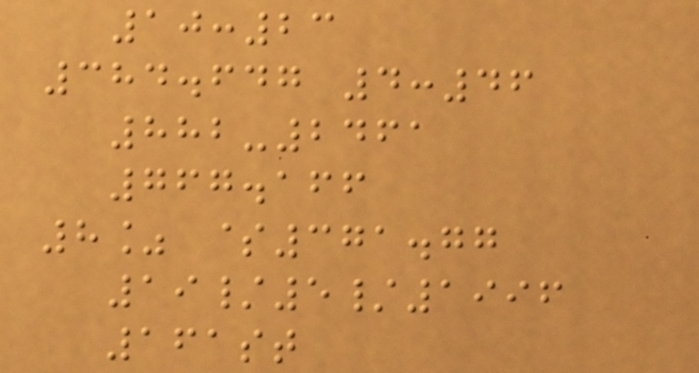10:23
384.647 4:46
882-2461
767.166
8% $371.77
19/5/1996
161st
